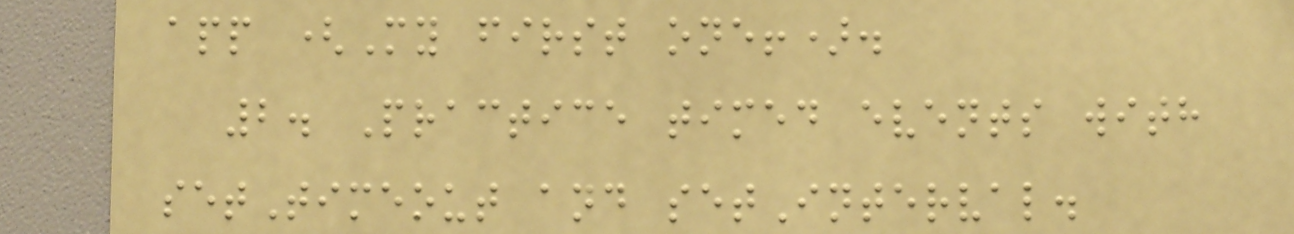app (My first one!).
2. Practice timed events with
setTimeout and setInterval.
